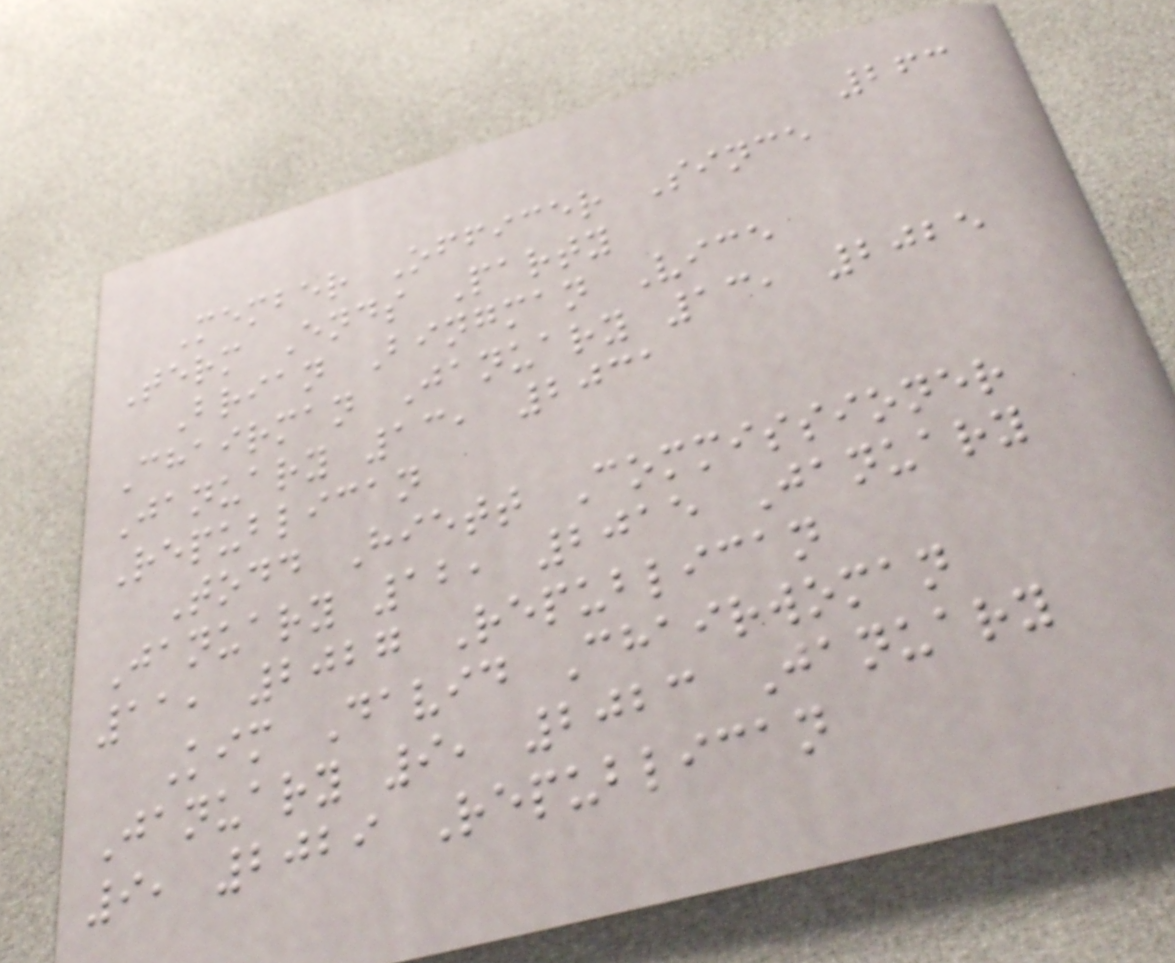263
Member Officer Since
Term Ends Party
Brian Bingman Vice
Chairman January 13, 2025
January 13, 2031
Republican
Todd Hiett Commissioner
January 12, 2015 January
11, 2027 Republican
Kim David Chairwoman
January 9, 2023 January
9, 2029 Republican
